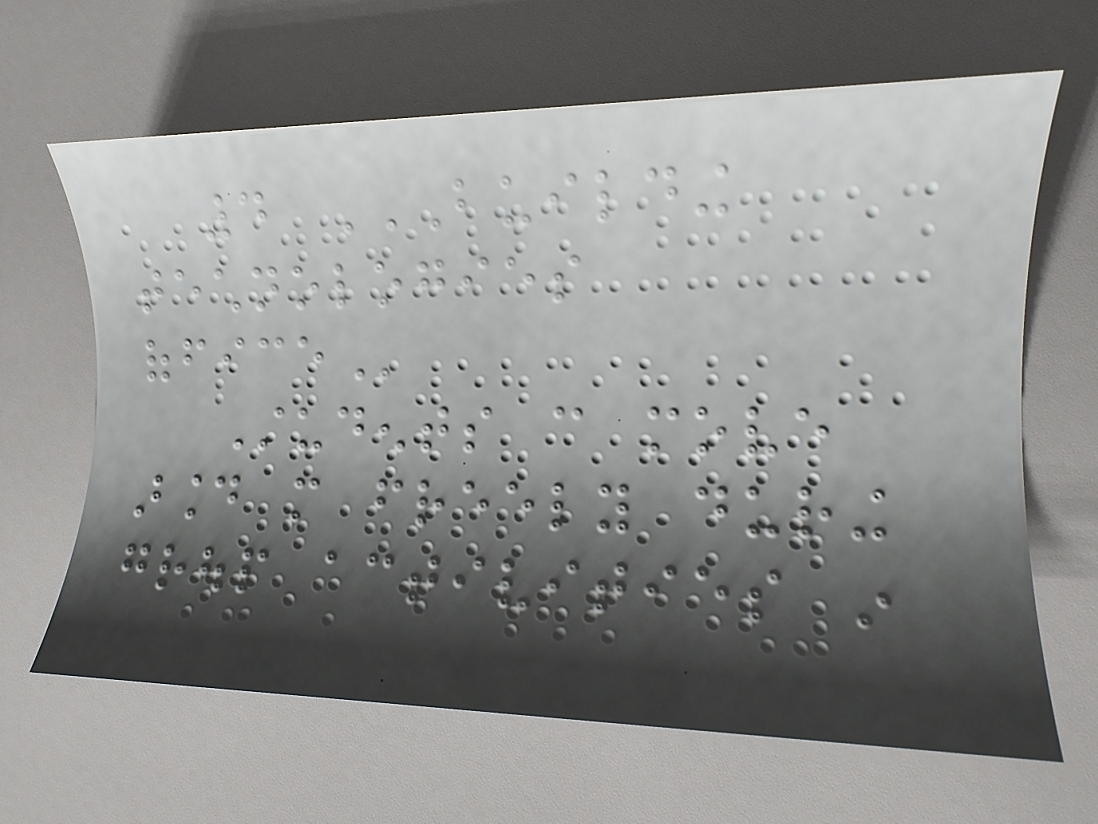4 BUILDING
TECHNOLOGIES
OFFICE
Students can move
around more freely during
group activities in
